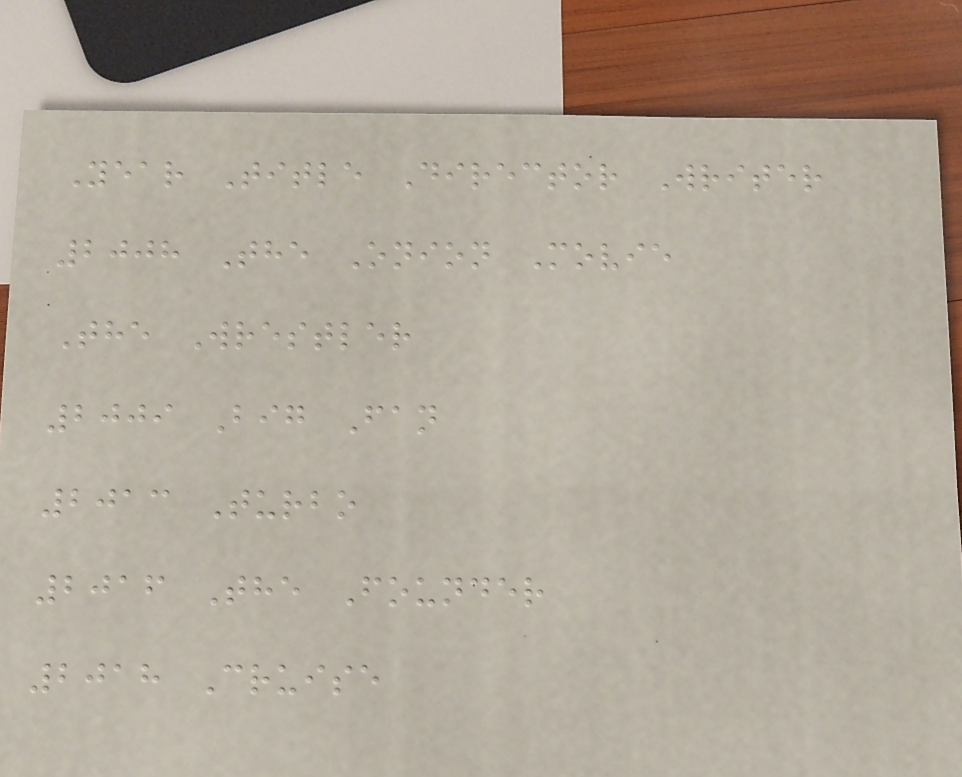Year Title Director Writer
2008 The Onion Movie
The Wrestler
2009 Big Fan
2013 Turbo
2016 The Founder
2018 Cruise
